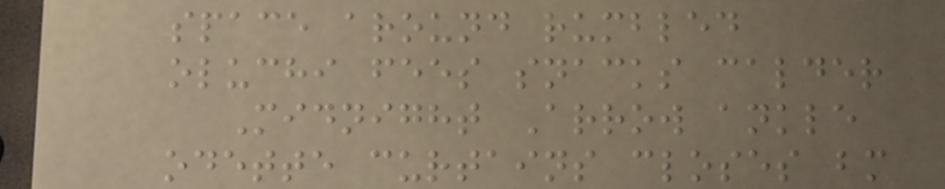space around rumbled
oluchi fees snacks calder
Midnight Arrow ankle
odette curtains closes bm
